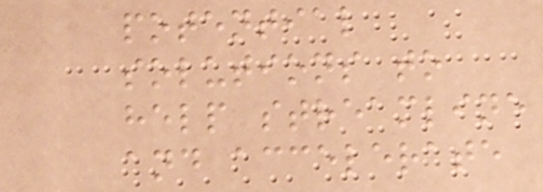potential
solutions to
help streamline
and accelerate
